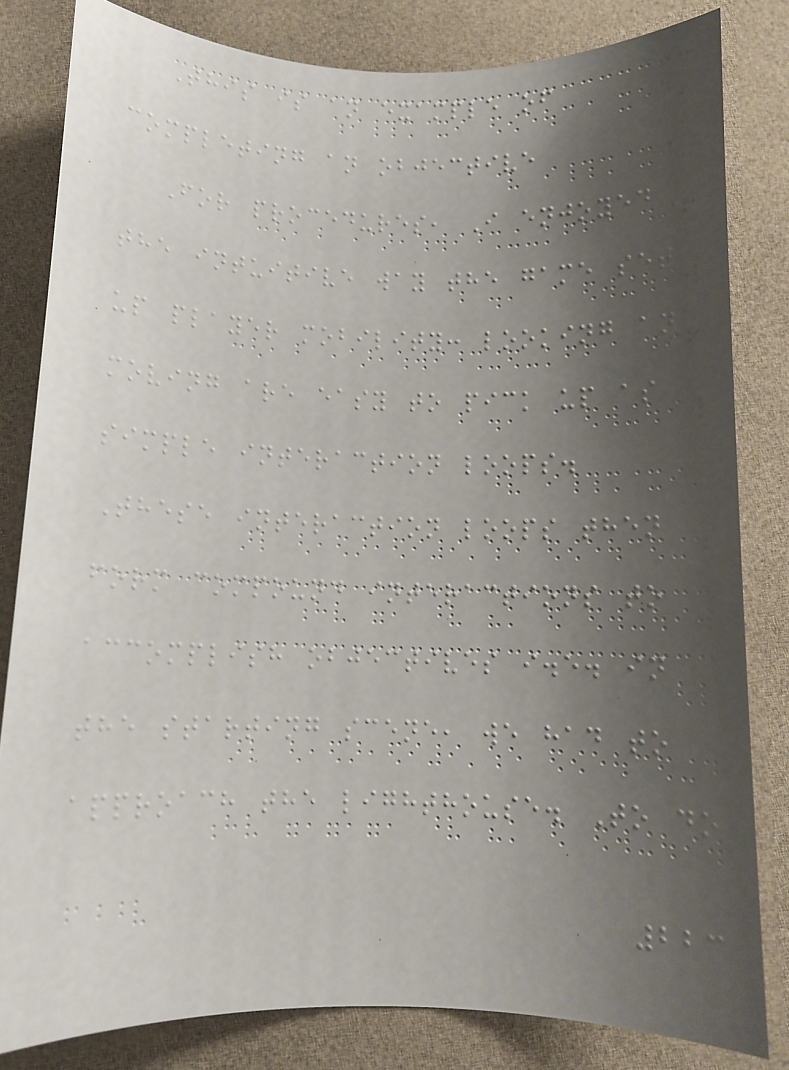This is an example of
completing an objective
For procedures, I enjoyed
the intuitive way the game set
up player mobility: looking and
moving are easy to pick up as
simple interaction loops.
These interaction loops then
form compound interactions to
accomplish objectives i.e. in
the starting scene, we had to
approach the lighthouse. To do
223
